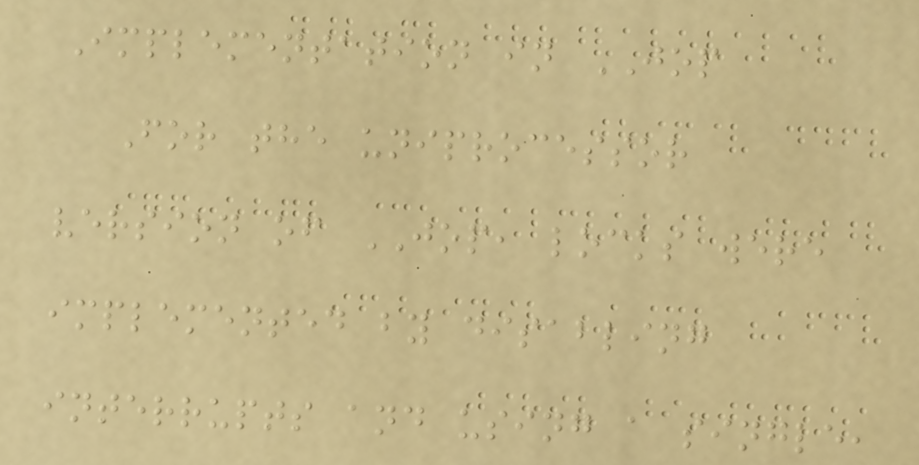Implementation in JOP
For the uniprocessor
version of JOP, locks were
implemented by disabling
interrupts and using a single,
